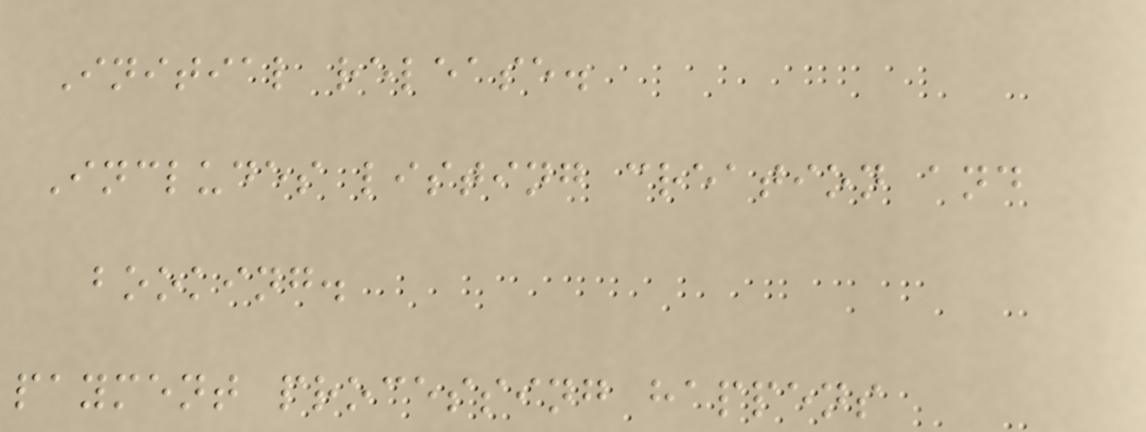Initial release.
Includes listing creation and
booking.
payment processing happens
